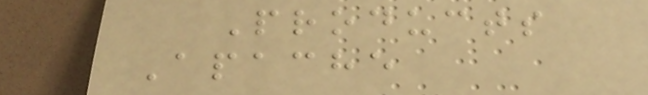Products
Apache
